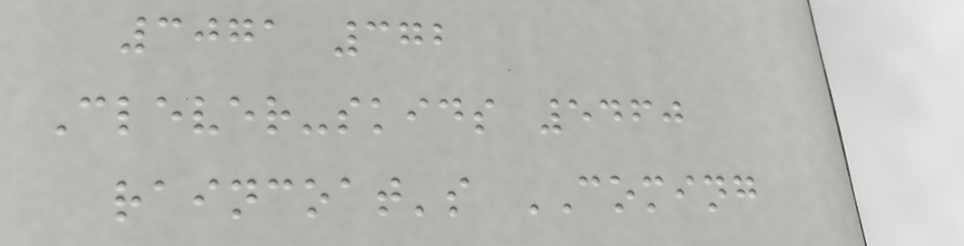3071 372
Clever-skids 5460
raincoat's COMING
